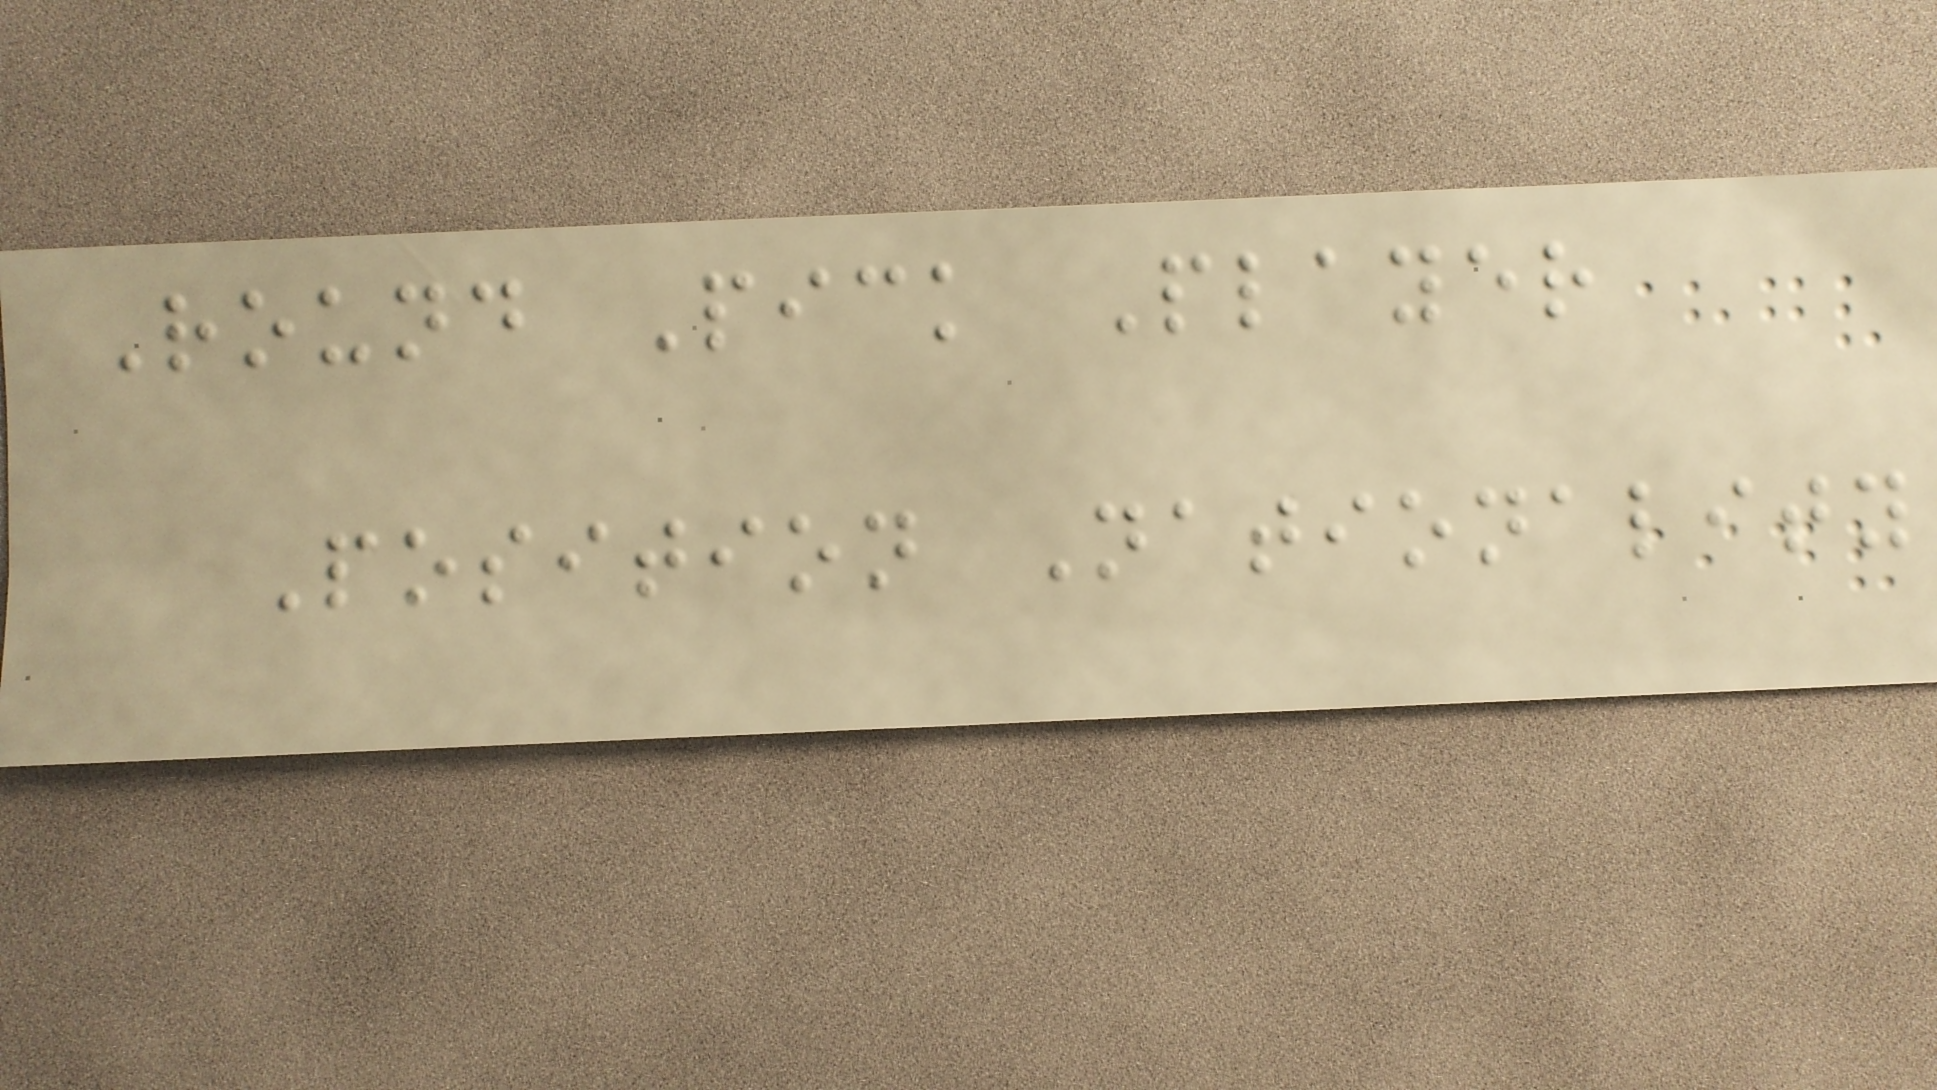Round Pick Player
Position Nationality
